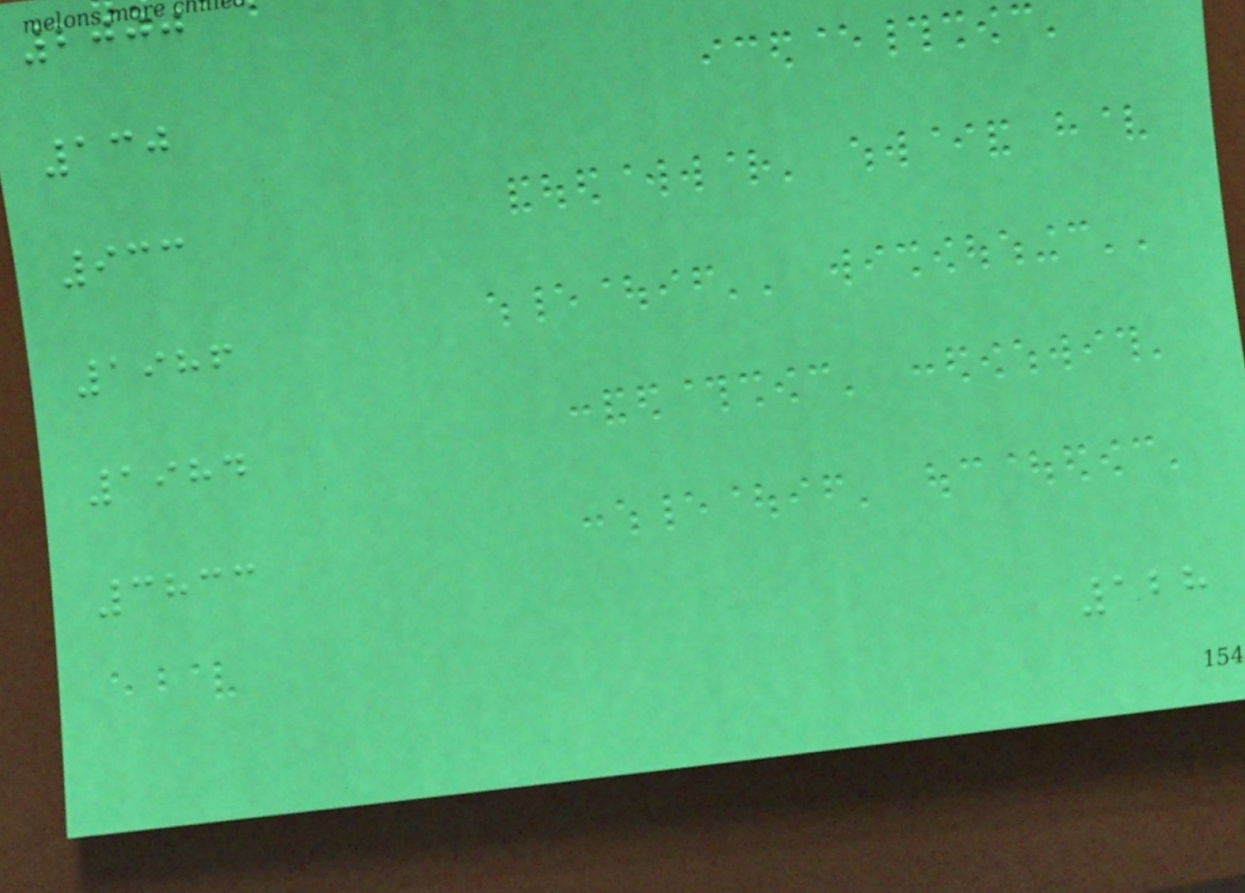2000
130
933
1986
1984
3833
128
